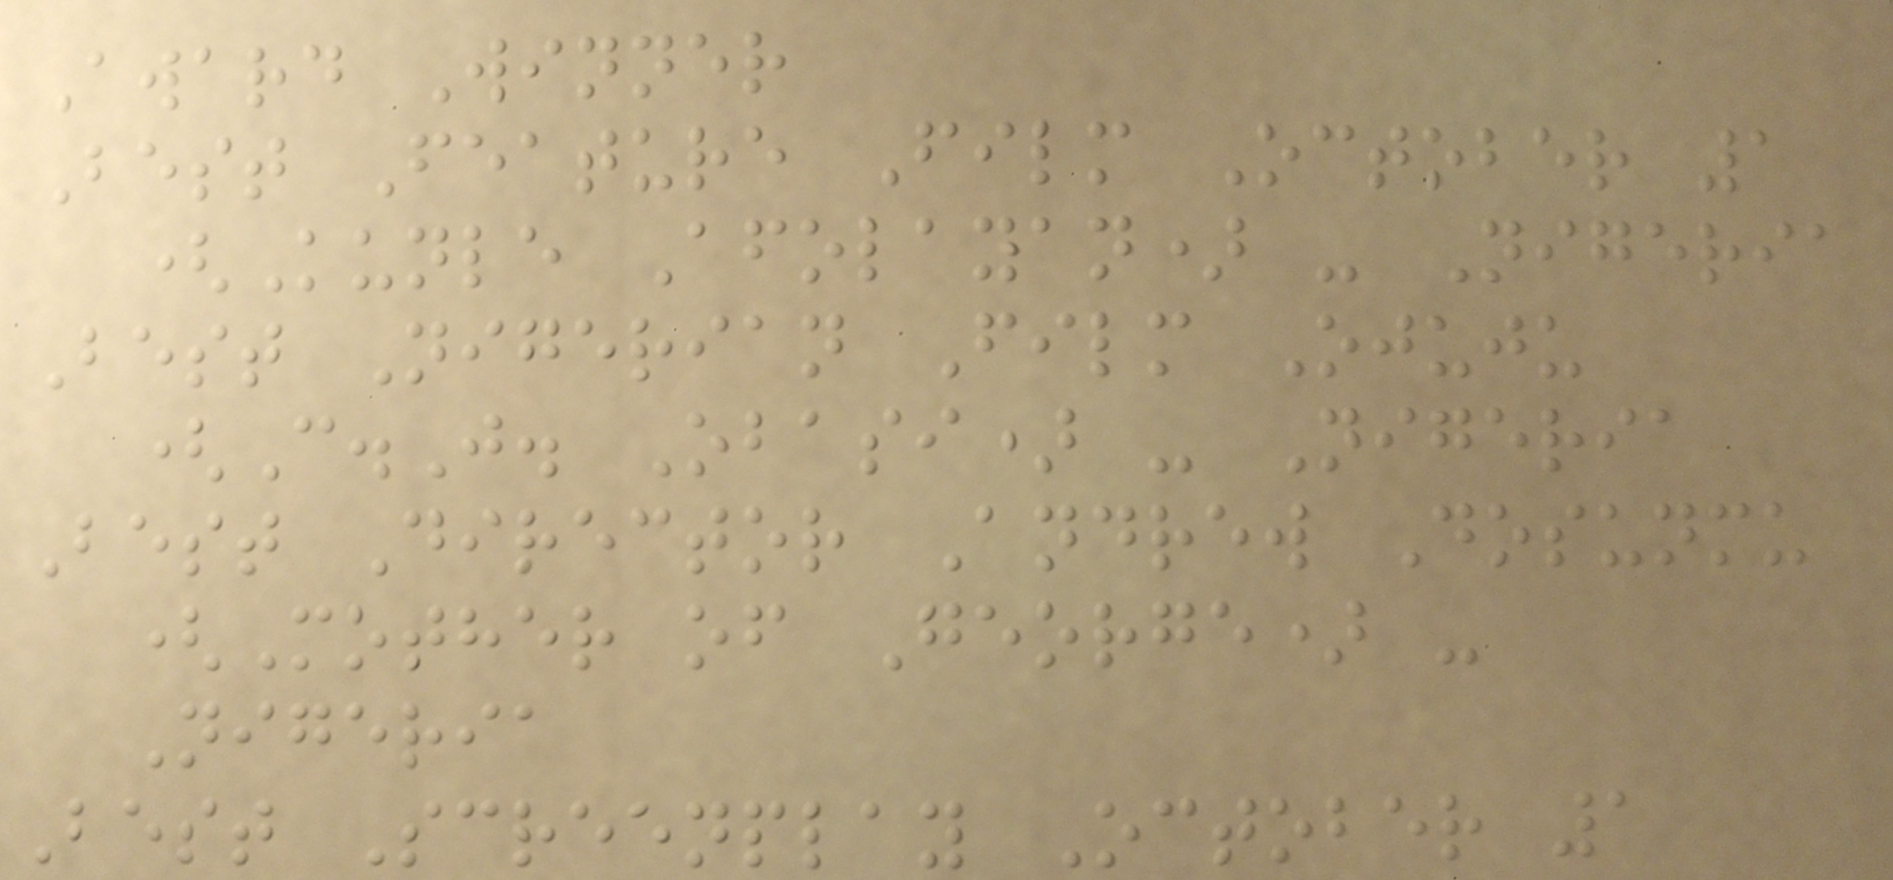Award Winner
Best Feature Film October 1
(Kunle Afolayan) - Nigeria
Best Nigerian Film Ojuju
(C.J. Obasi) - Nigeria
Best Director Andrew Dosunmu
(Mother of George) -
Nigeria
Best Screenplay October 1
